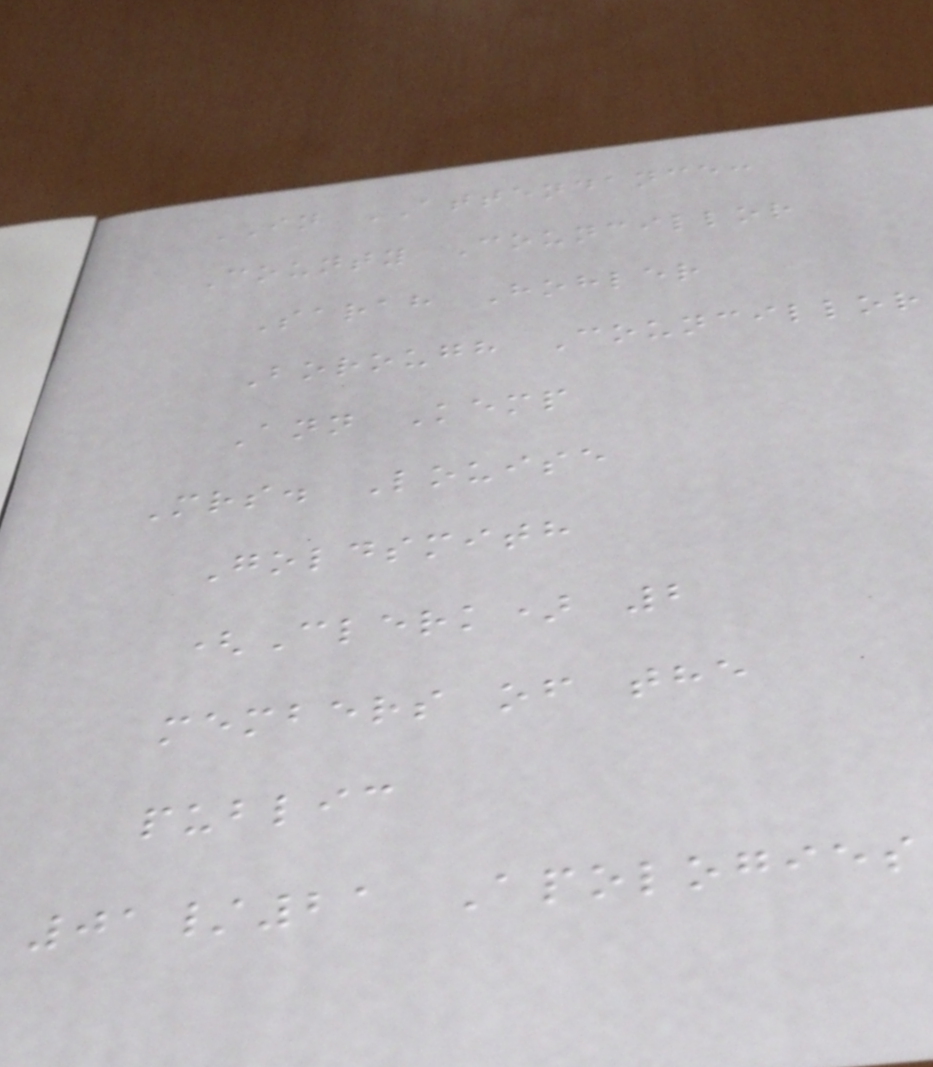IN ATTENDANCE:
County Councillor
Sarah Hohler
Borough Councillor
Ann Kemp
Mrs. Louise
Goldsmith
(Clerk) 2
members of the
public
01/21 Apologies
